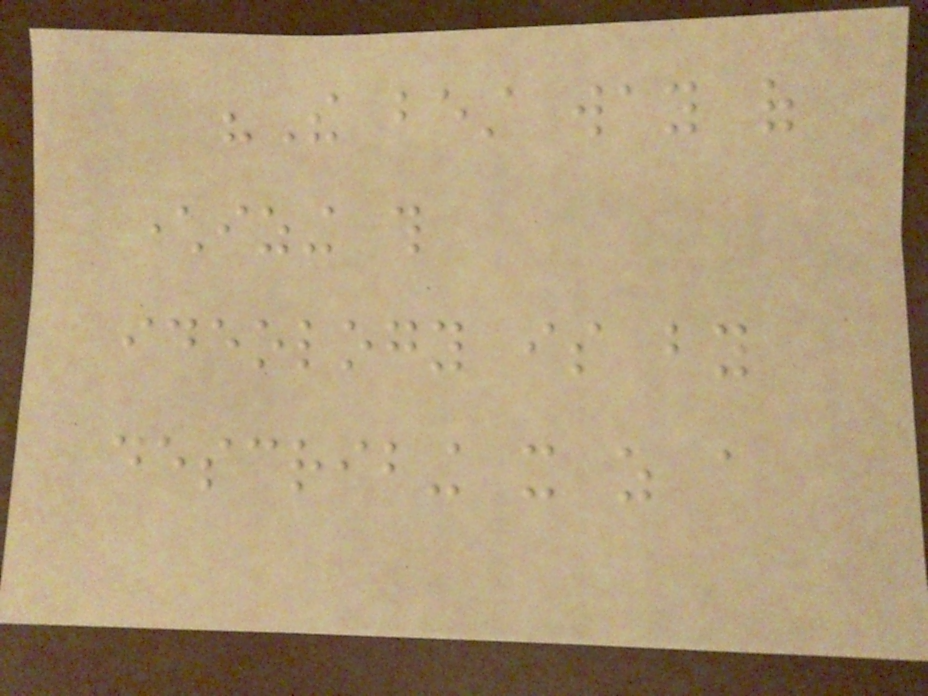"The best way of
characterizing this
ideology is by
describing it as a
